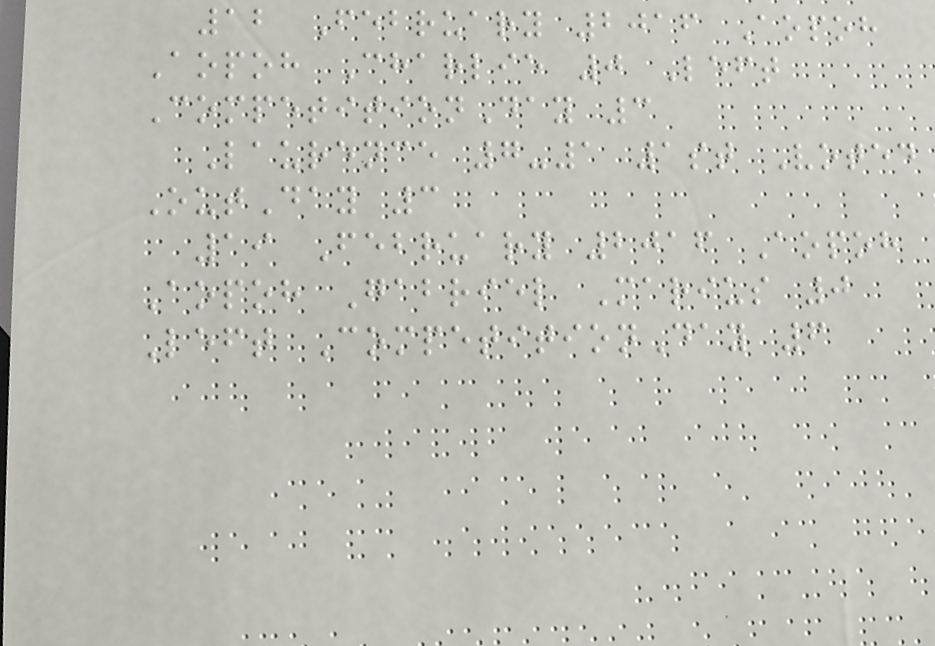12 February 2016 Aopoh
Aopoh Charlie 0 Left
CompetitionDay 3
Laurence 7-1 1st Voted
OutDay 3
19 February 2016 Aopoh
Aopoh Gabriel Marius 0
Left CompetitionDay 6
